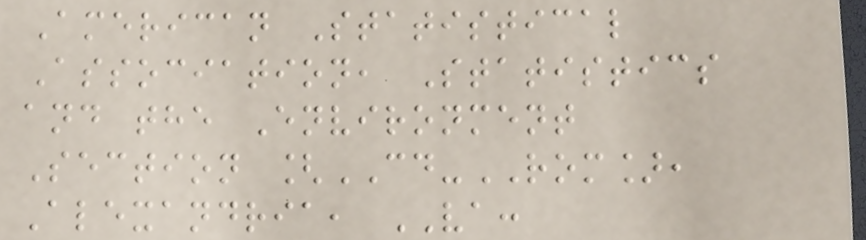American Statistical
Association, Statistics
and the Environment
Section [CD-ROM],
Alexandria, VA:
